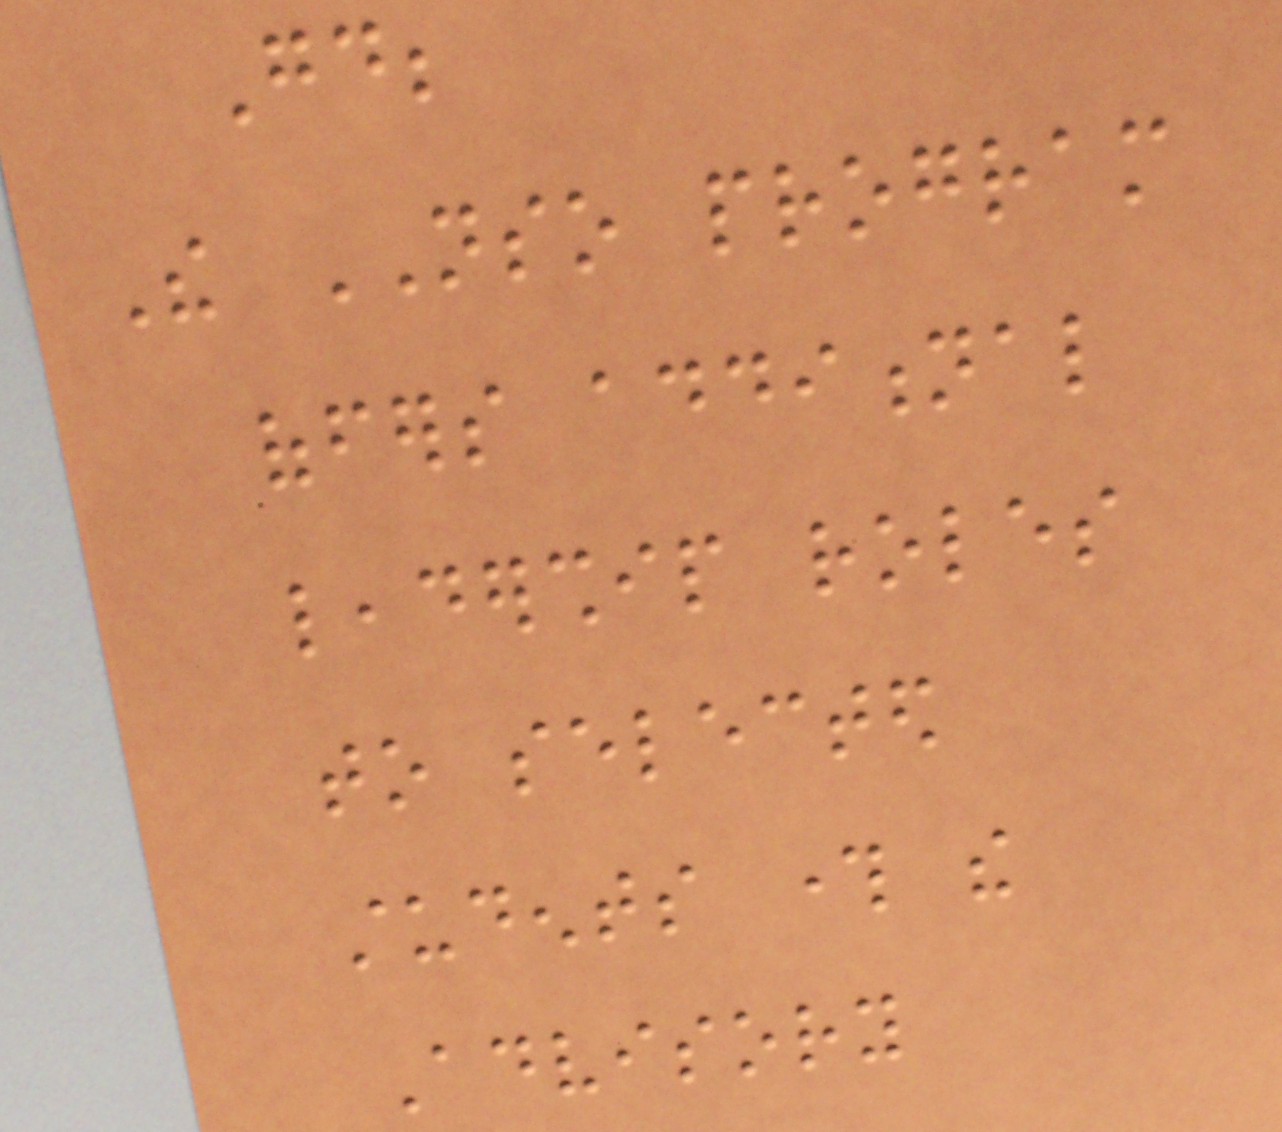Good;
The NSO program
offers additional
leadership roles
to selected
students through the
Advisory
